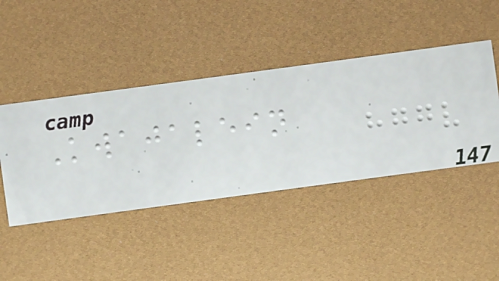Kwajalein
